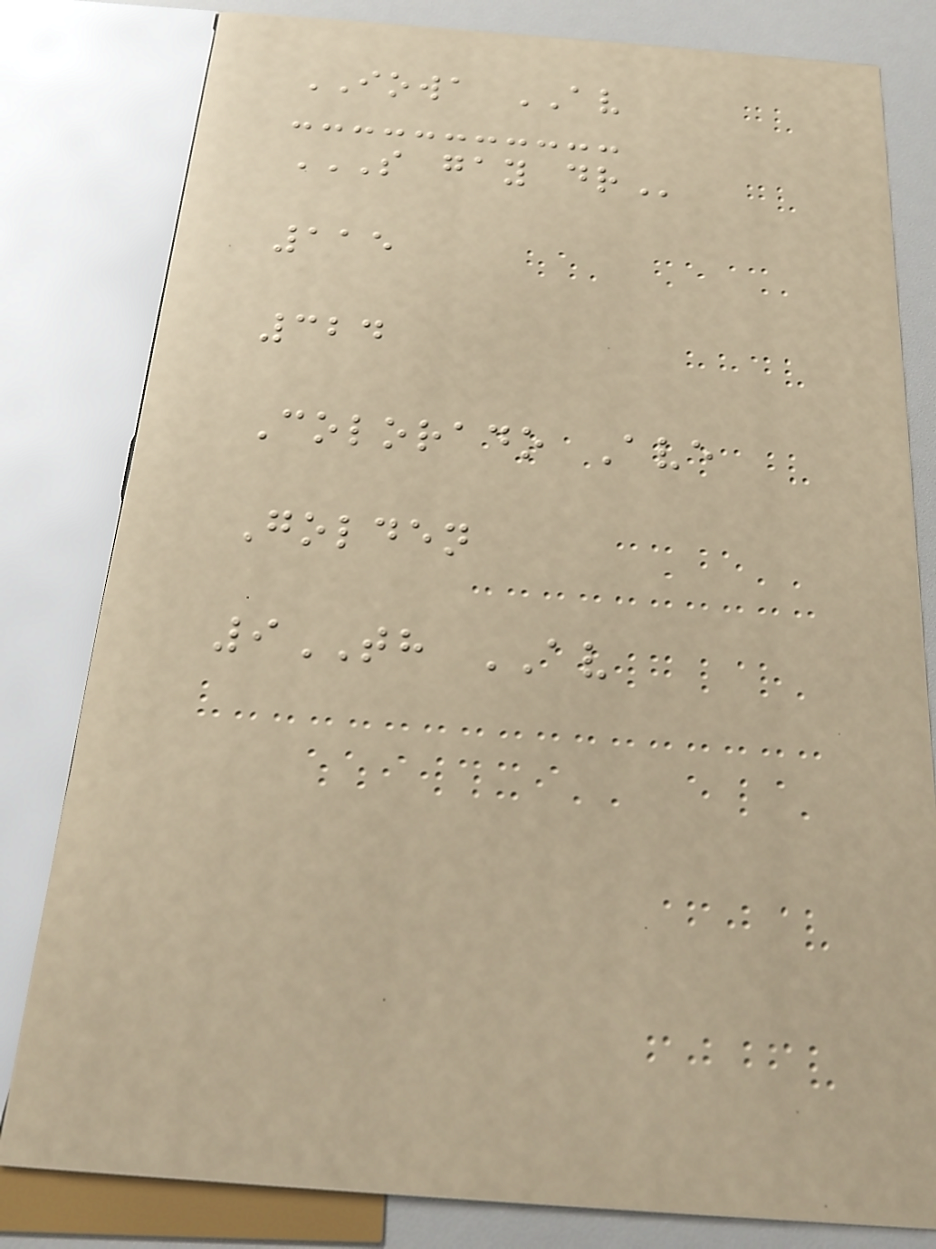IOWA AV
S GAY DR
115
324
Colorado Ave
Golden
9TH AV
